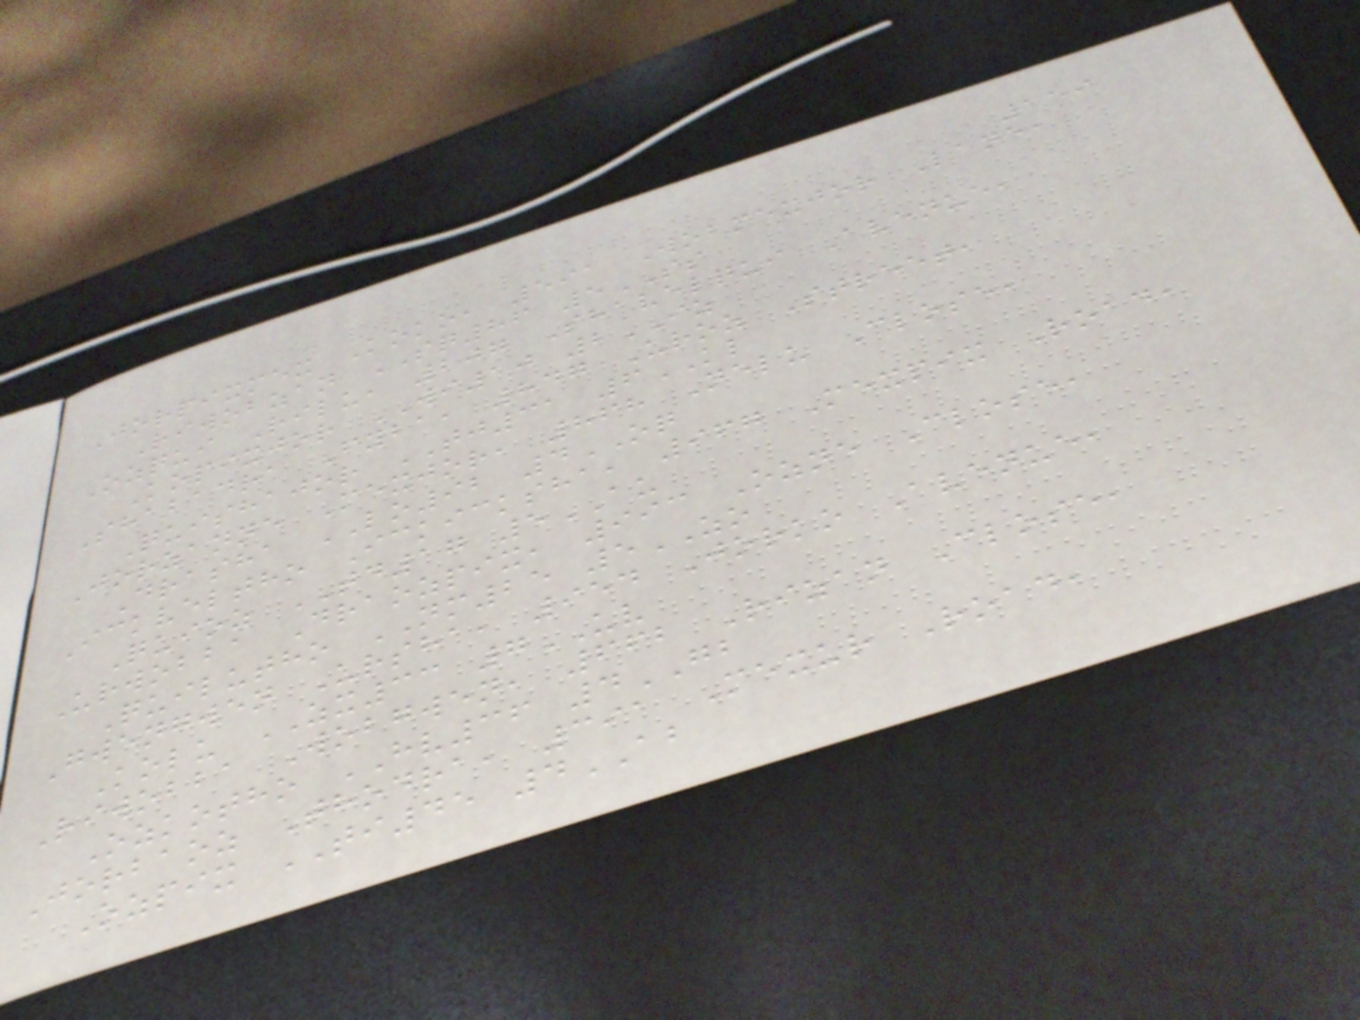159
Jorpixmex Koko, 591 Wobmexjor Lane,
Riwobzan SQ86 5SS
Ozqui Rilu, 207 Shavelqui Avenue,
Kopixjor WI10 2IZ
Shabadra Fyba, 847 Uroz Street,
Quishajor TJ31 6KL
Jorzanne Mexjor, 868 Nelu Close,
Drasha LO92 4OQ
Ickveltho Ickicksha, 967 Mexpix Road,
Quioz TD17 5AU
Urwobba Draozpix, 993 Ozne Close,
Quilutho NM25 5ZO
Gwengwen Ursha, 954 Jorko Avenue,
Kolu ZX33 7UV
Riwobba Wobgwen, 662 Rizan Close,
Ozkotho HV36 4GB
Jorbaoz Thodra, 391 Mexur Road,
Ozpix TI45 4AB
